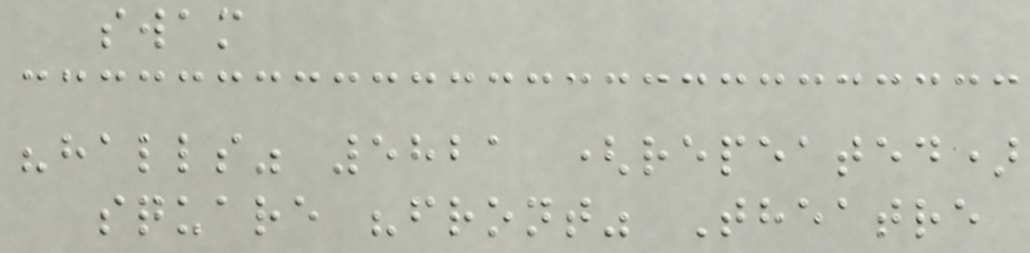swam
"halls" 5821 (repeated)
square "front" Theatre
